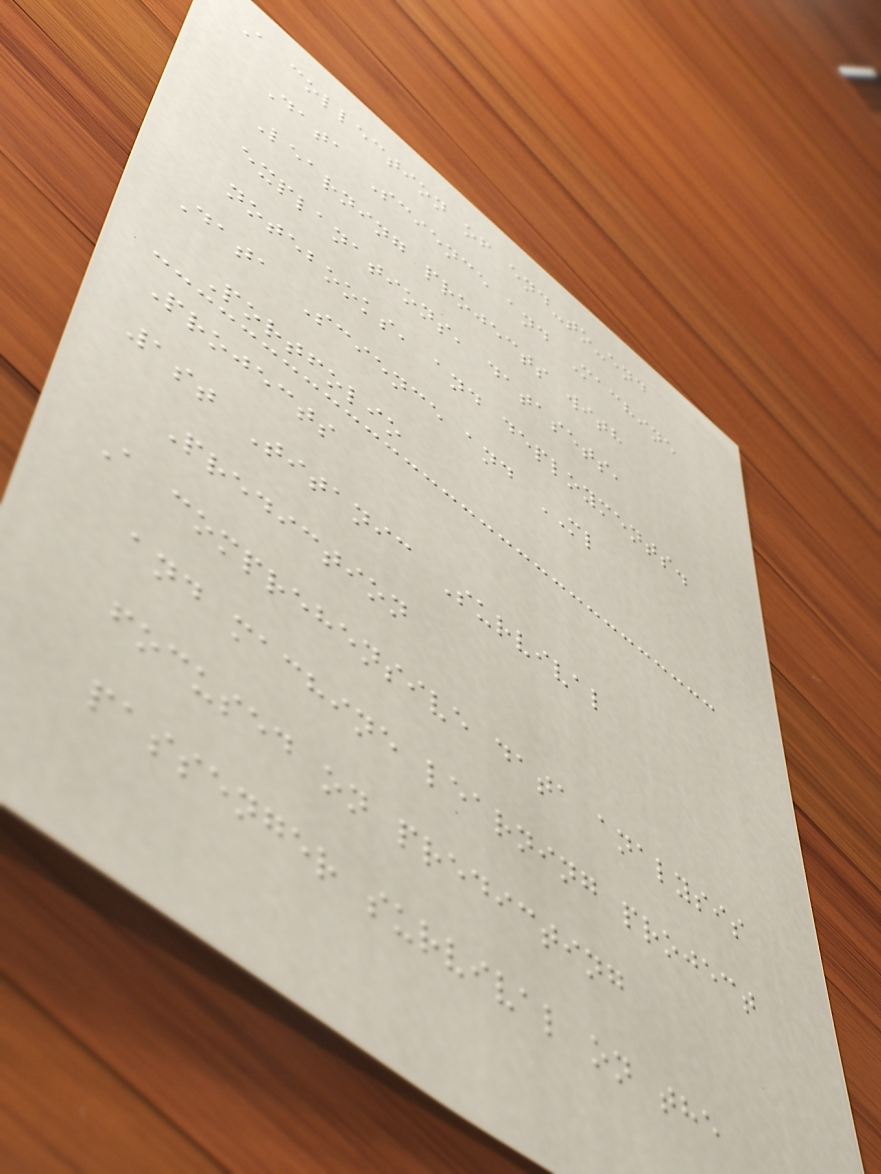A collection of end-to-end
Data Science and Machine
Learning projects with
explanations, datasets,
notebooks, and deployments.
Data Science and ML
Portfolio
Projects
1st Titanic Survival
Prediction
A comprehensive data analysis
and machine learning project
focused on predicting
passenger survival on the
